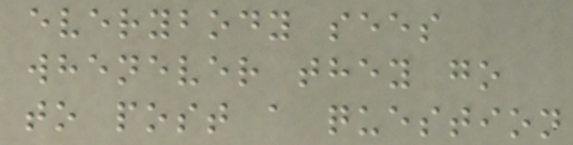everybody sees
whenever they go
to post a question
